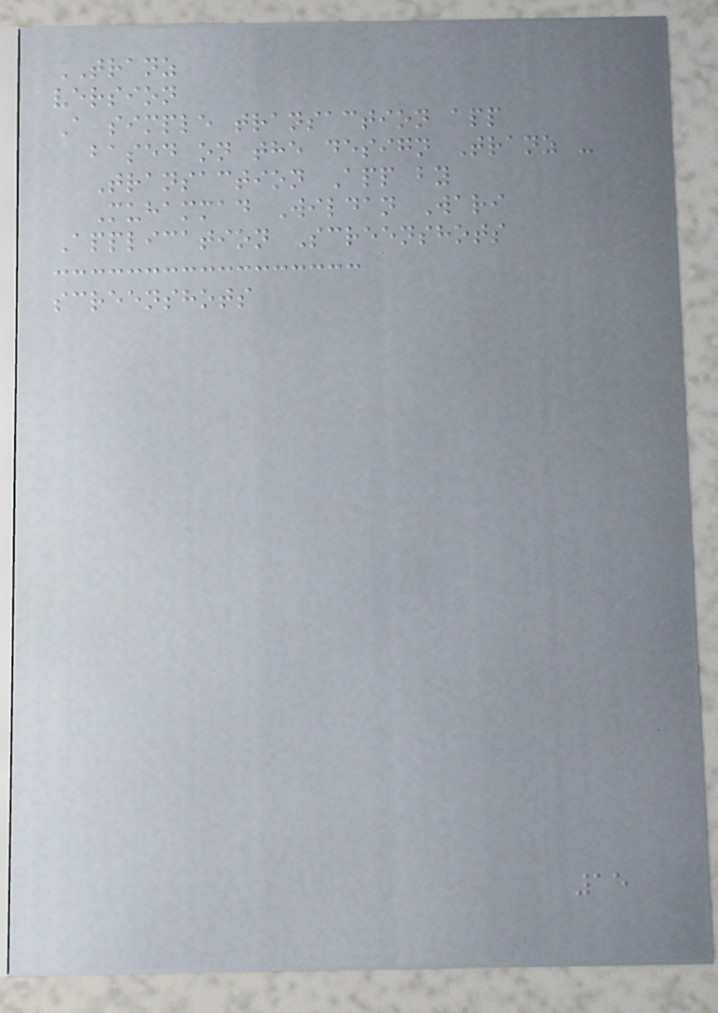TRANZ
version
A simple transaction app
based on the design Tranz -
Transaction App by
Muhammad Wildan Wari
Application Screenshots
screenshots
15
